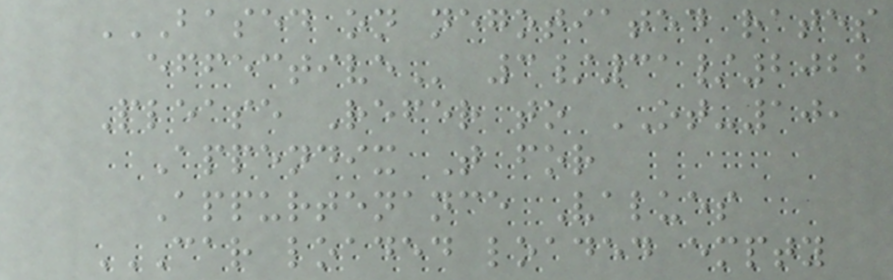BASED ON NEGOTIATED RATES
EFFECTIVE 3/31/2022
Please Refer to OT-10,
Appendix T for
Appurtenance Values
CAR LOADED LOADED EMPTY
